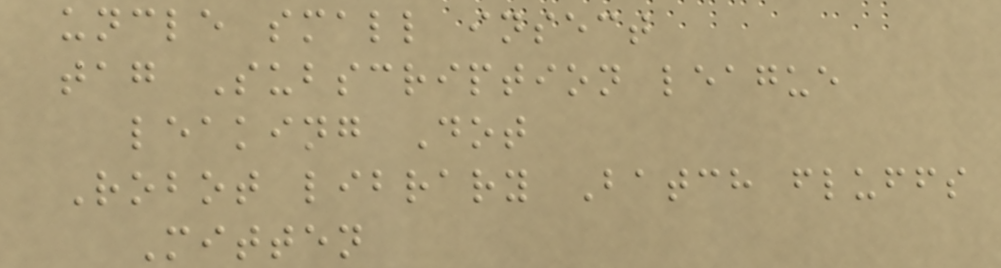uncle small insect
tag Subscription league
leaking Dot
Robot library Batch fluffs
Mitten
